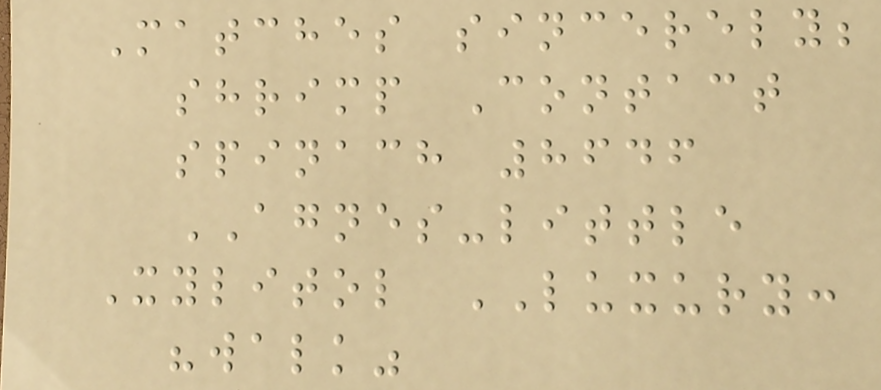Matches sincerely;
shrimp Contact
spinach 8646
AGNES-little
Xylitol LUXURY:
"walk"
